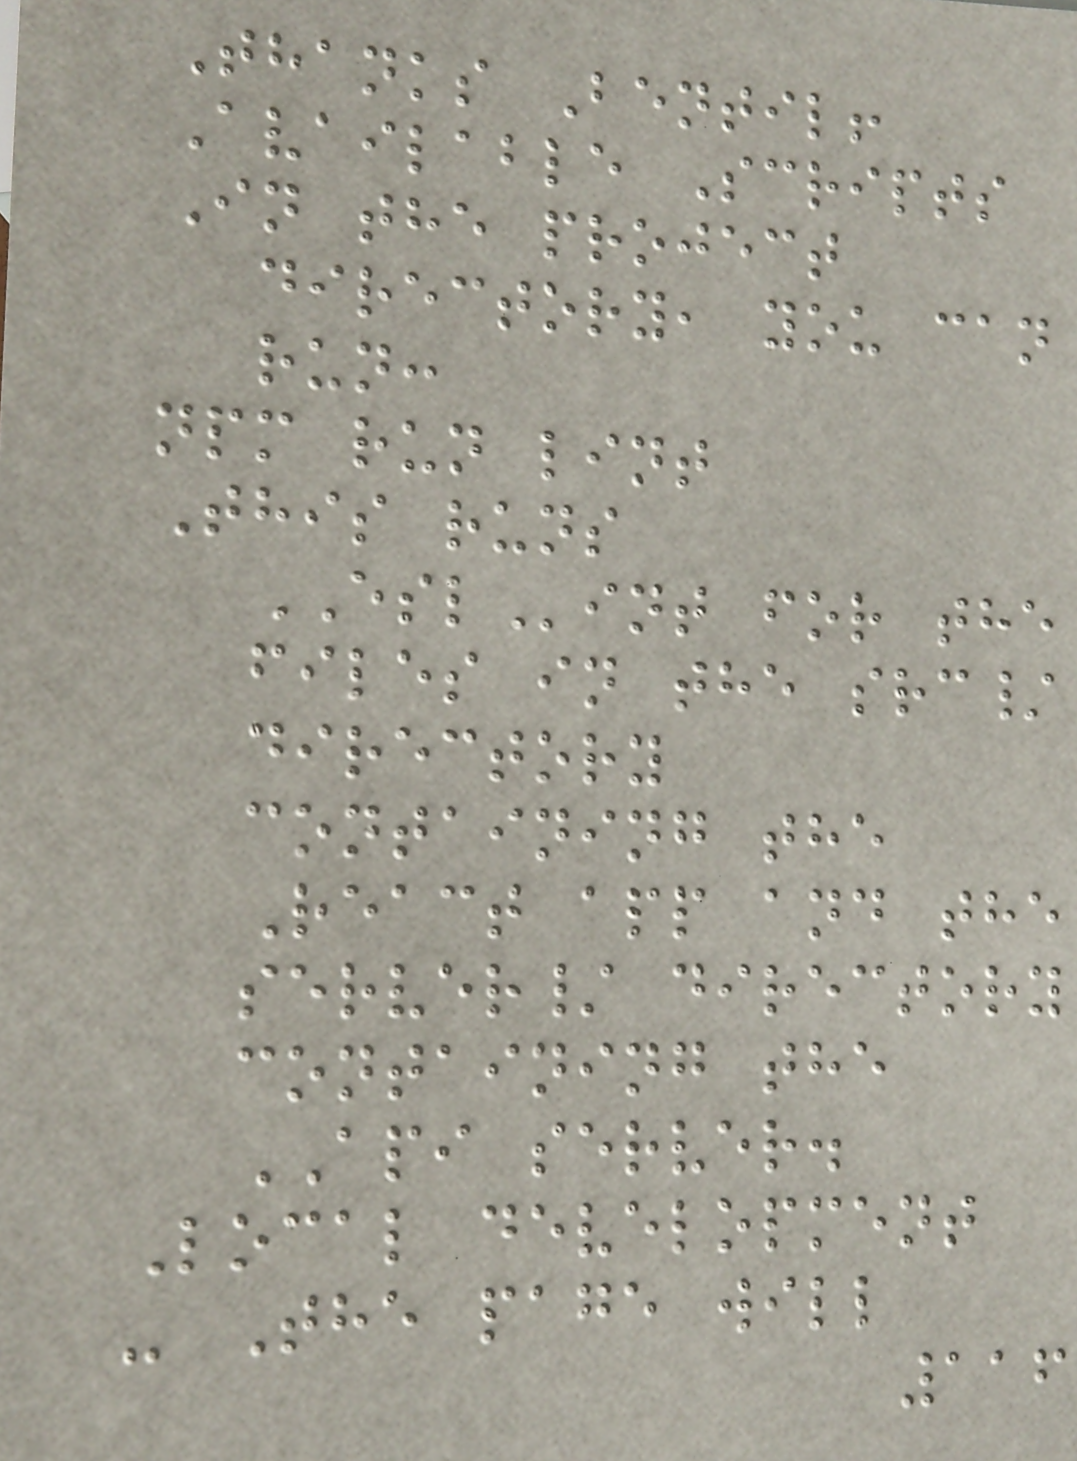Thanks Bentil!
Available Scripts
In the project
directory, you can
run:
npm run lint
This runs
ESLint for the
files in the src/
directory
containing the
React app and the
server/ directory
containing the
API server.
Local development
- The page will
116
